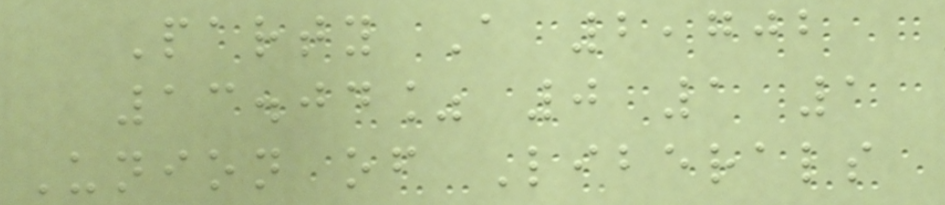Party A 2,702
13.04% 0 1 1
Union of Liberals
